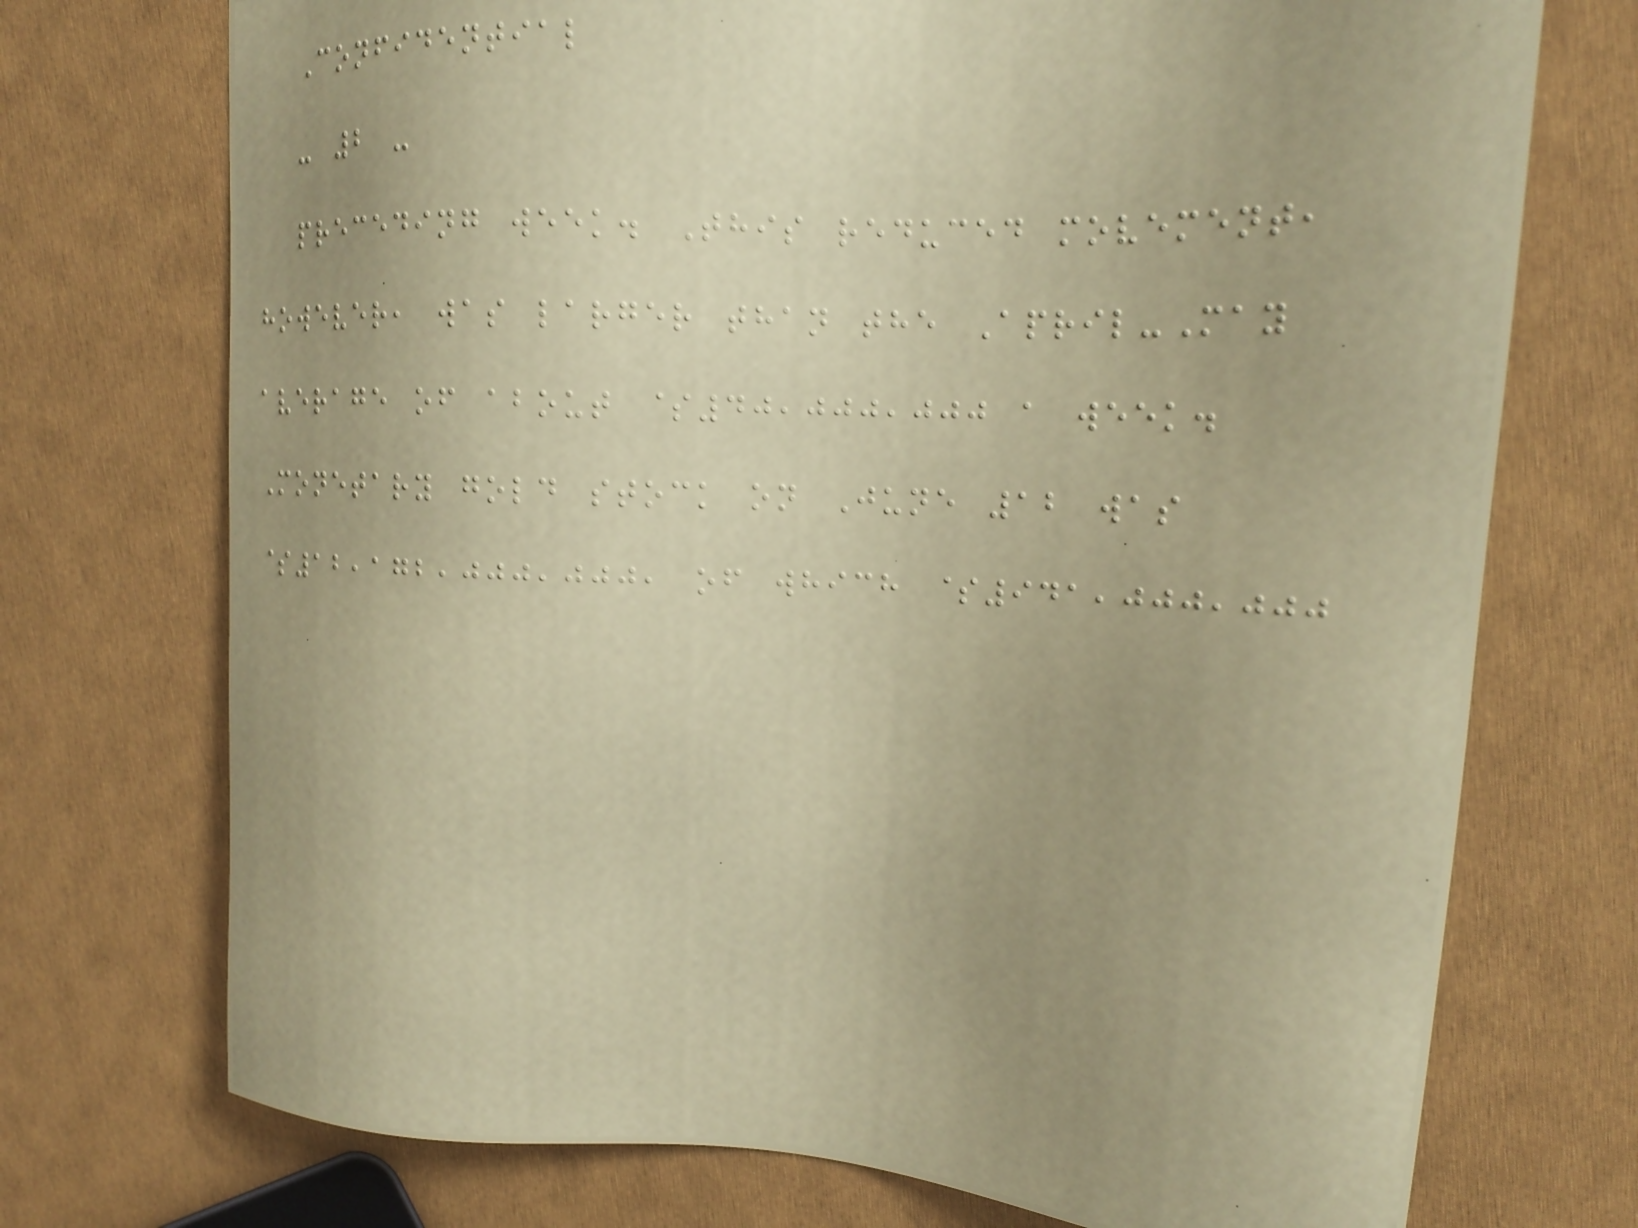Confidential
- 2 -
preceding week. This reduced movement,
however, was larger than the April-May
average of about $40,000,000 a week.
Monetary gold stock on June 12 was
$12,172,000,000, of which $941,000,000
